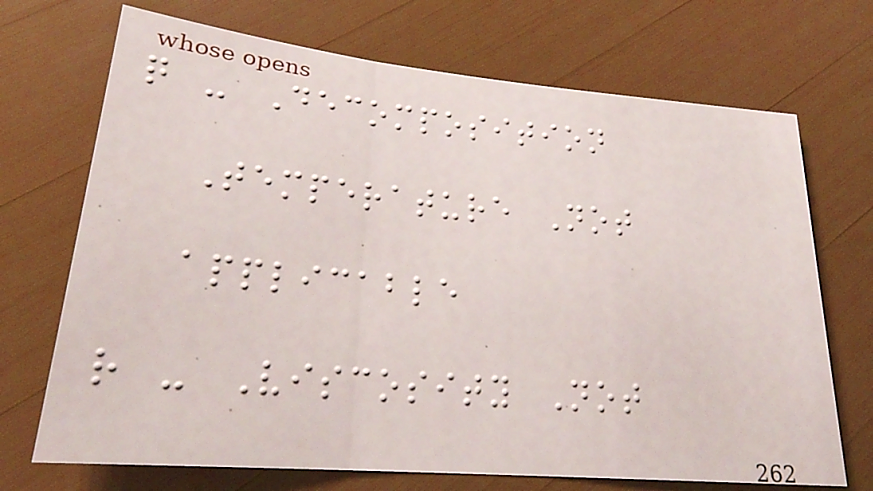q - Decomposition
Temperature Not
applicable
r - Viscosity Not
